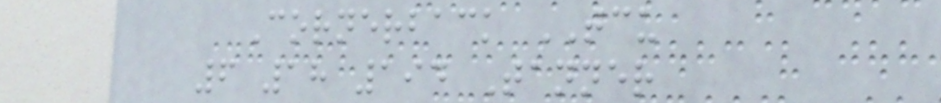Cornerback TCU
6 18 194 Tanner
